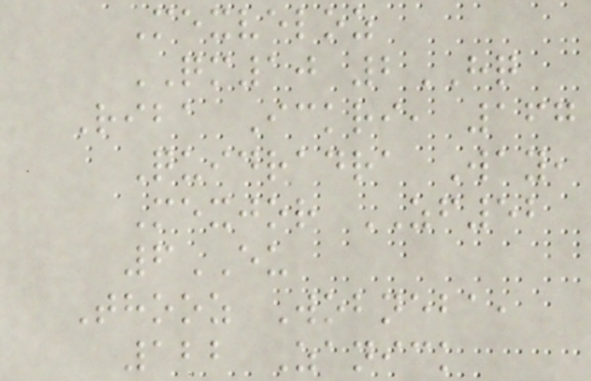Mexveloz
QM10 2HQ
Riba Ickri, 167
Quidradra Way,
Mexjor ZF52
6EU
Thooz Wobneba,
122 Zanick
